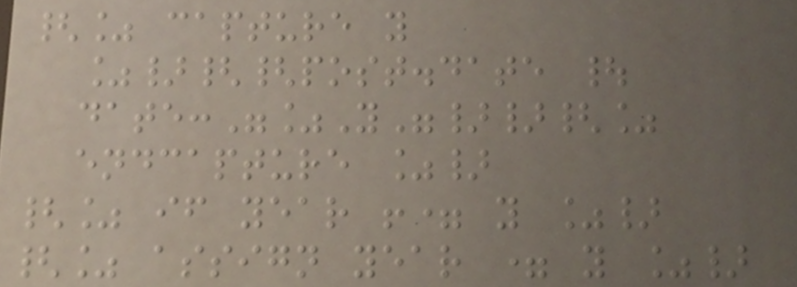{% capture y
%}{{post.date |
date:"%Y"}}{%
endcapture %}
{% if year != y %}
{% assign year = y %}
